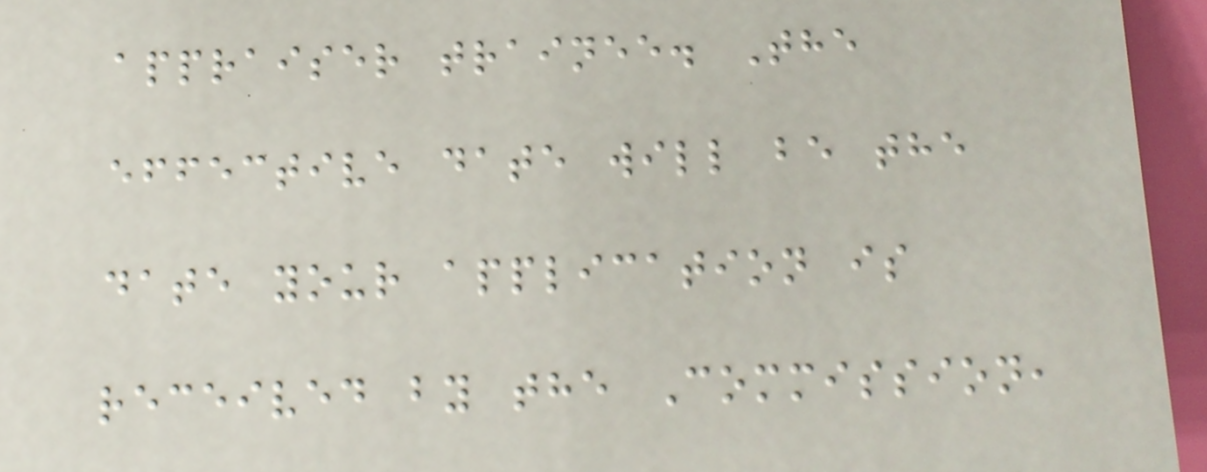appraiser trainee. The
effective date will be the
date your application is
received by the Commission,
